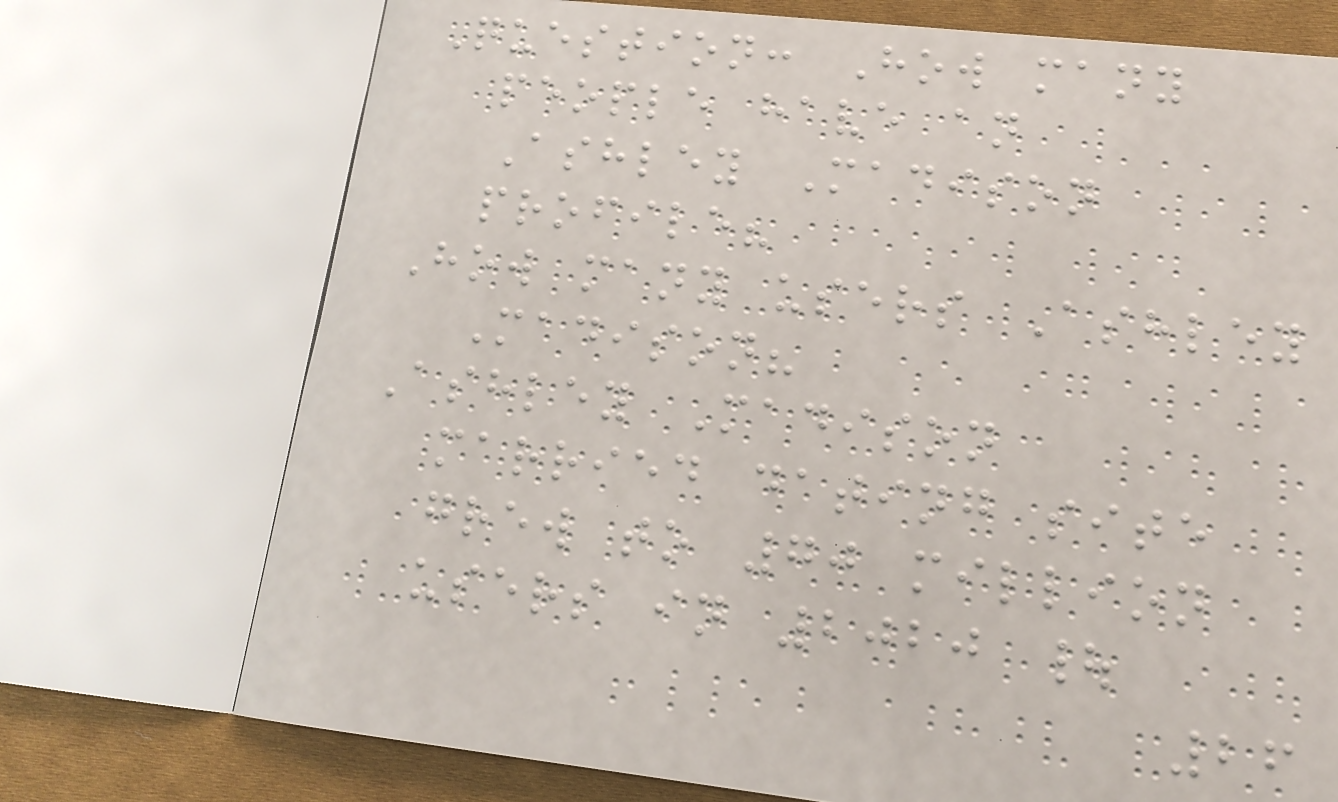Question: How many
people have an
Ashley Madison
profile?
How many users Ashley
Madison?
Ashley Madison
married dating site
grew to 70 million
users in 2020 |
26
